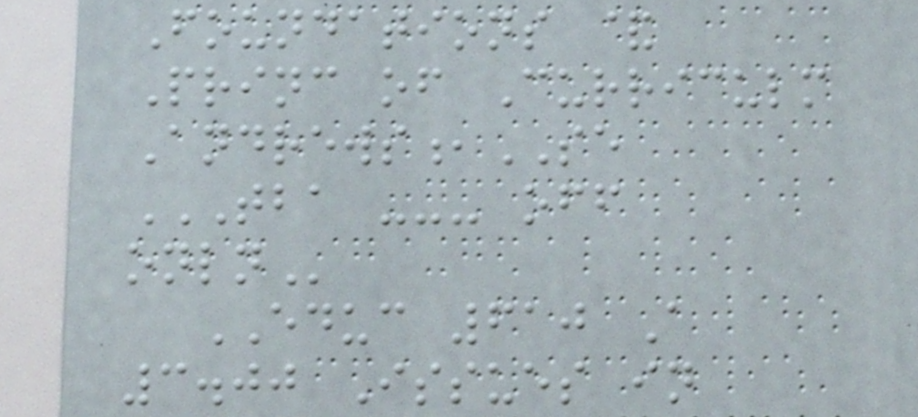Foundations &
Princ of Curriculm
Andrews,SE
TBA --- OFF
ONLN
EDUC 610 A
3.00 Issues in
